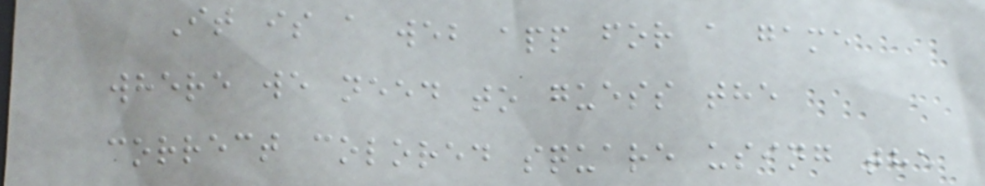It is a web app for a game
where we need to guess the
correct colored square using the
